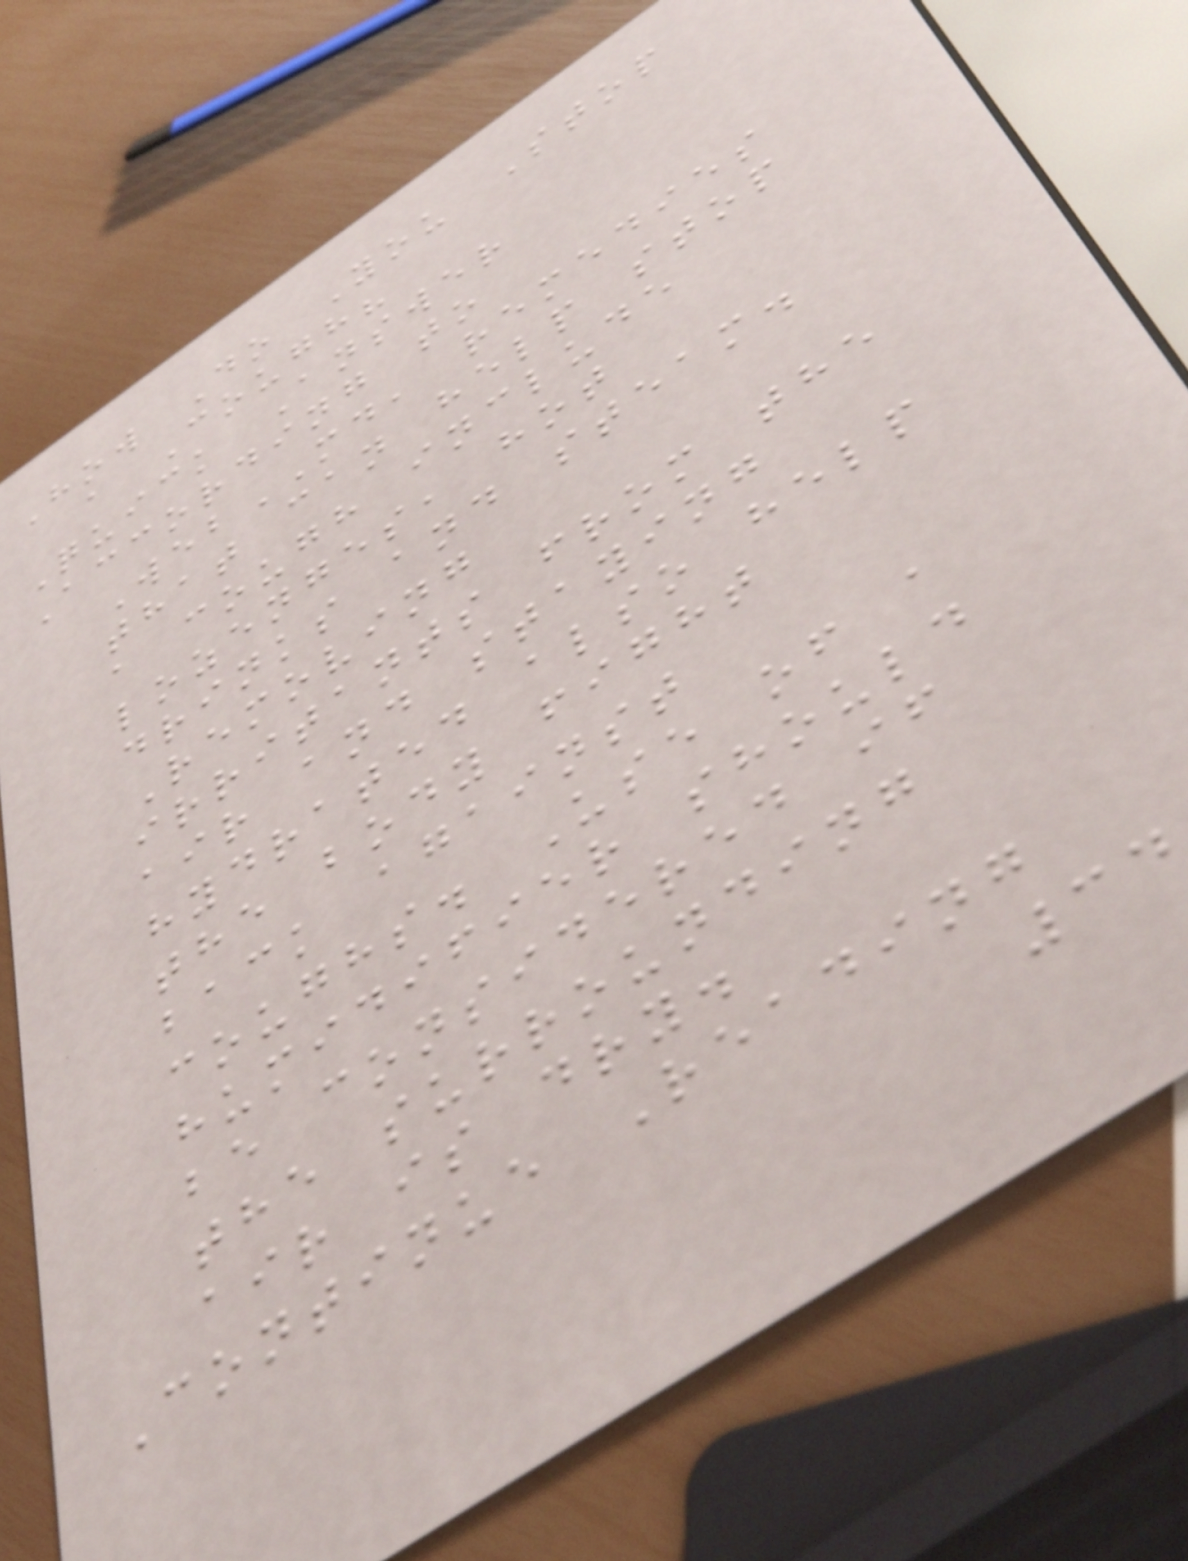How Do You Stop
a Cough?
Quick Answer
According to
WebMD, remedies
that can help stop
a cough include
lozenges, hot
drinks and steam.
Removing
irritants from the
air and staying
hydrated also help
the body fight
back against
coughs. Use of a
humidifier should
be considered if
the surrounding
air is dry.
Continue Reading
34
